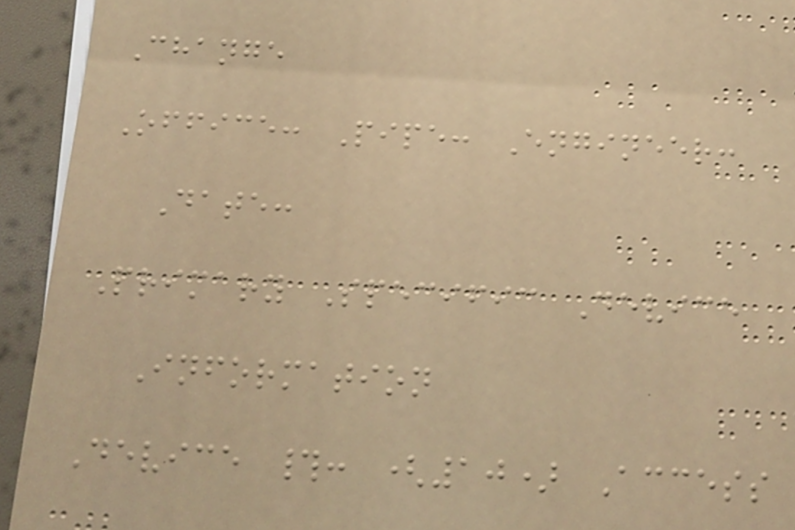Change
Office: Pipe: Engineer:
Date:
Primary Specific Device
Information
Device #: (10) Access
